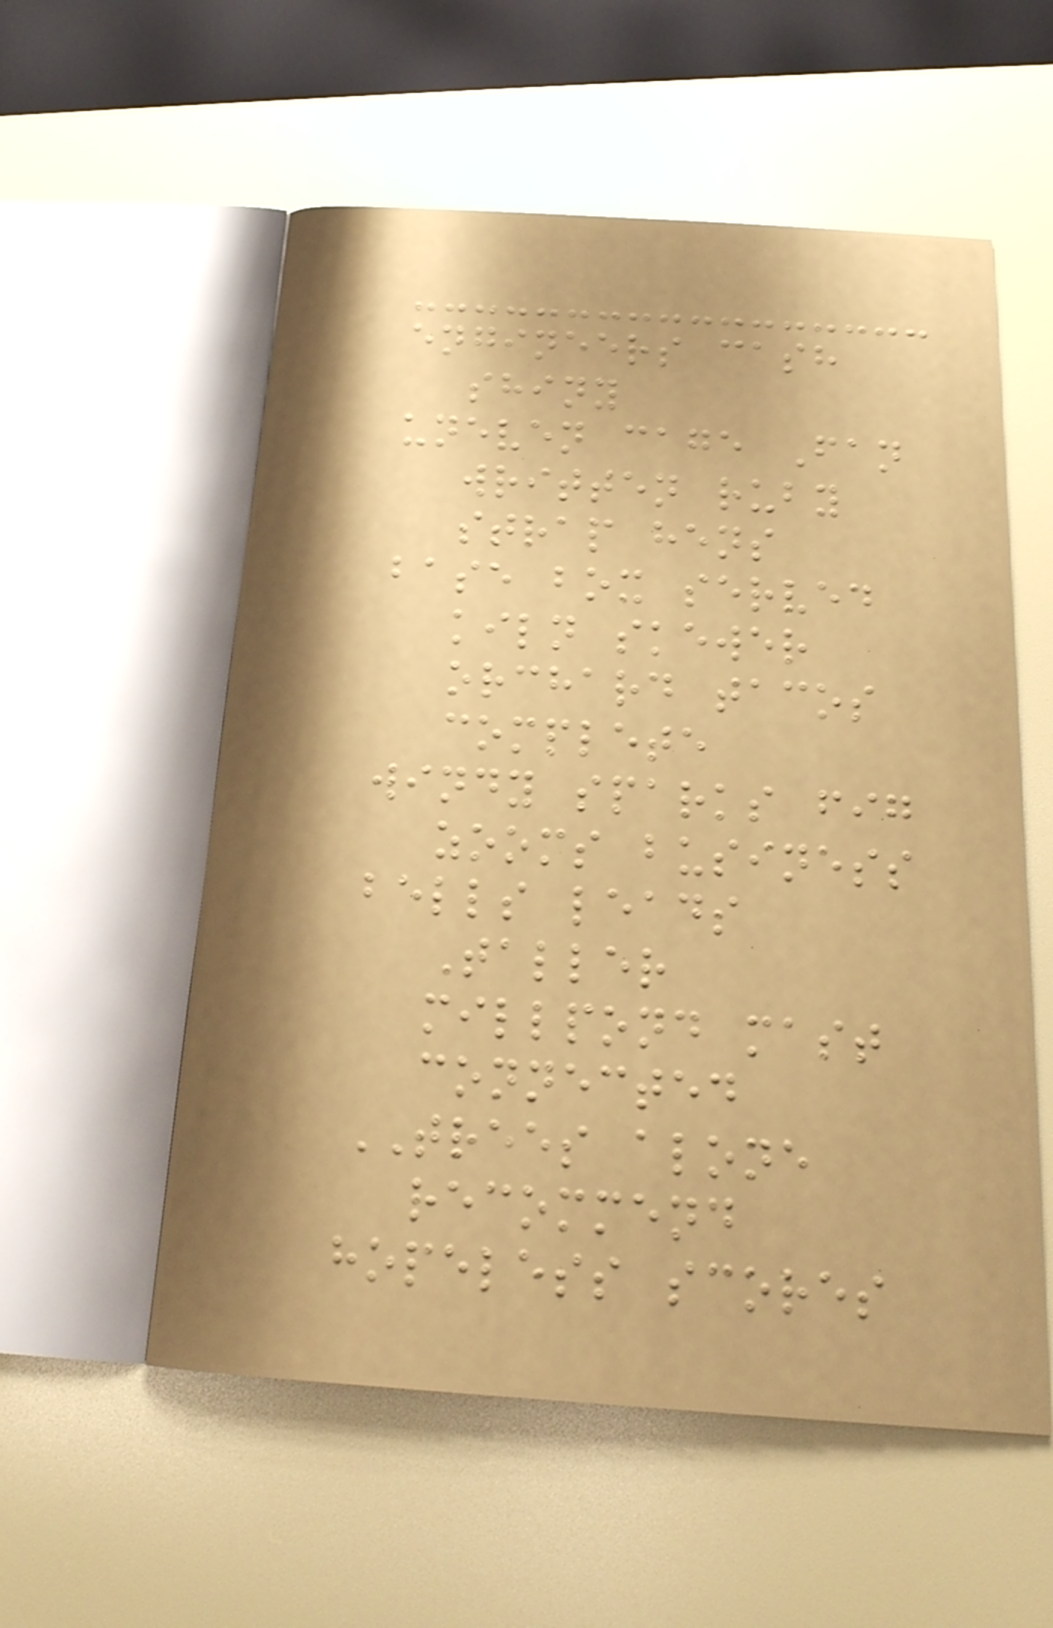engineers cash
shiny
uneven cage Fan
written ruby
strap hens
base box served
kiln skewer
orchard tacos
complete
windy sparks fig
zooms business
bells leads
Taller
millpond mast
connected
TREES alone
recommend
hopeless scores
